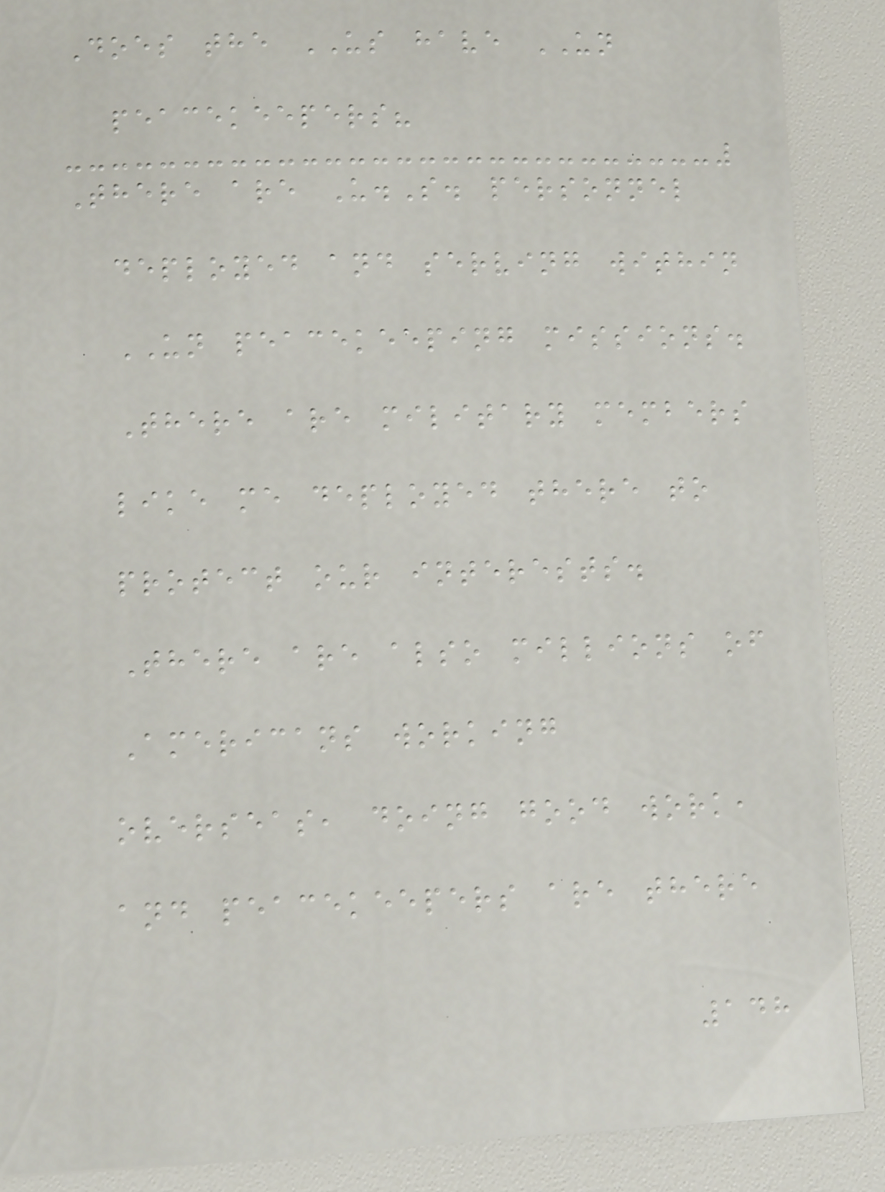Does the US have UN
peacekeepers?
There are U.S. personnel
deployed and serving within
UN peacekeeping missions.
There are military members
like me deployed there to
protect our interests.
There are also millions of
Americans working
overseas, doing good work,
and peacekeepers are there
148
